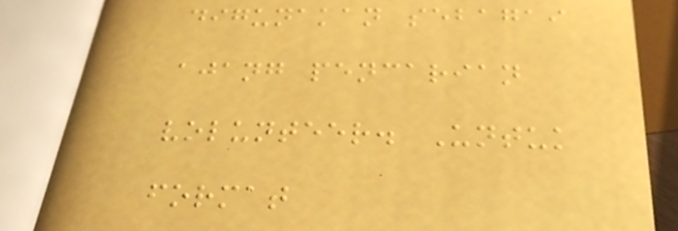digunakan sebagai
ajang pencarian
volunteer. Untuk
format
